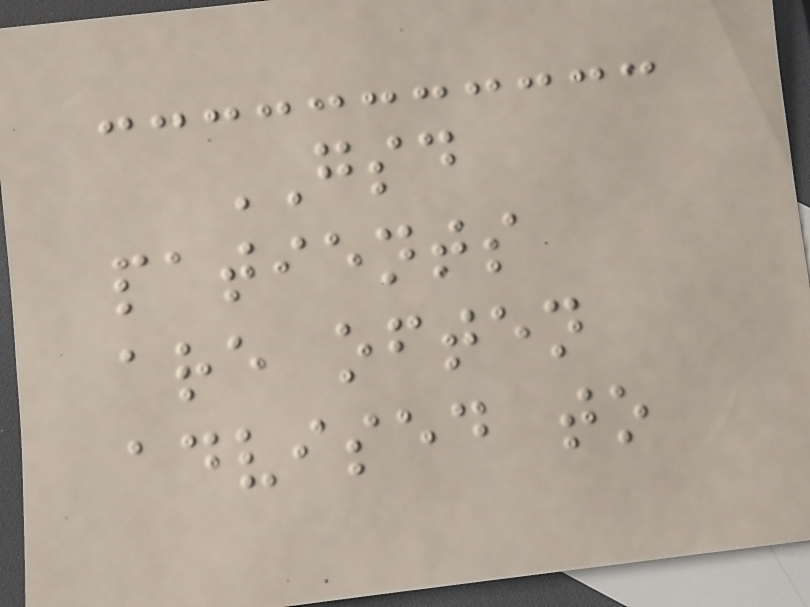GSD
patients
are often
advised to
